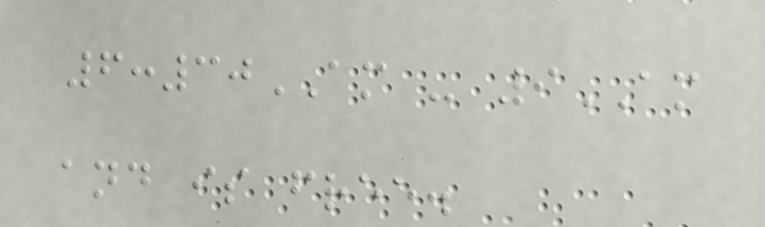6:30AM - 9AM
and is free.
